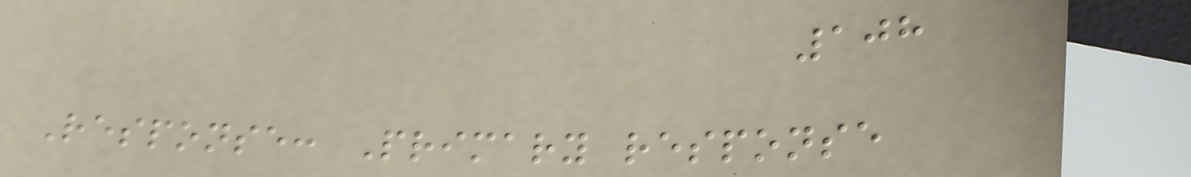108
Response: Primary response
